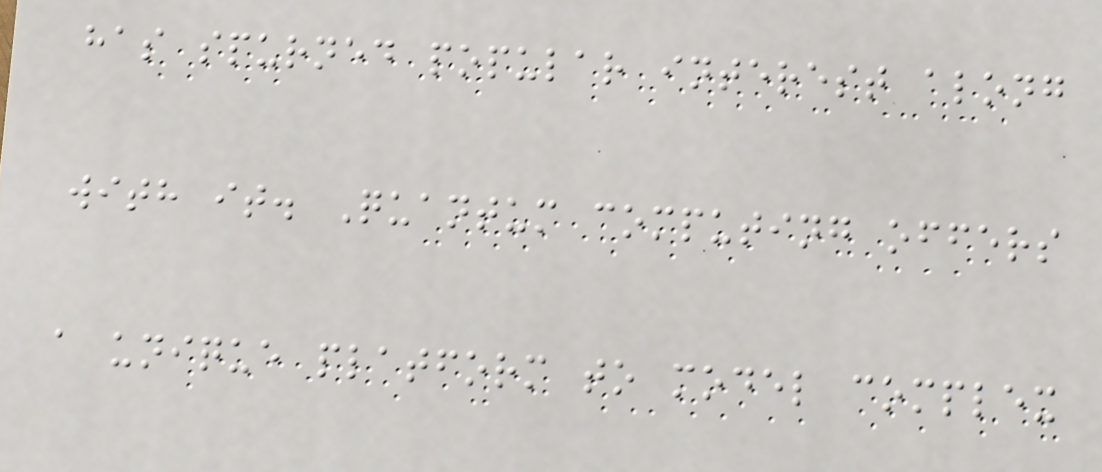has spurned popular interest along
with it. Quantum computing offers
a unique platform to model complex
